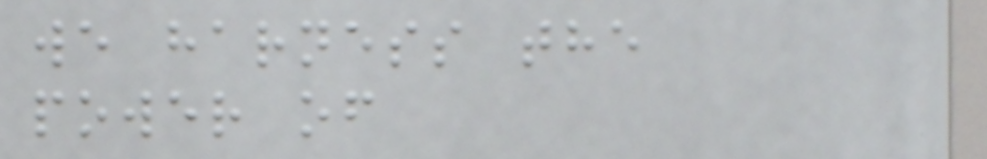we harness the
power of
